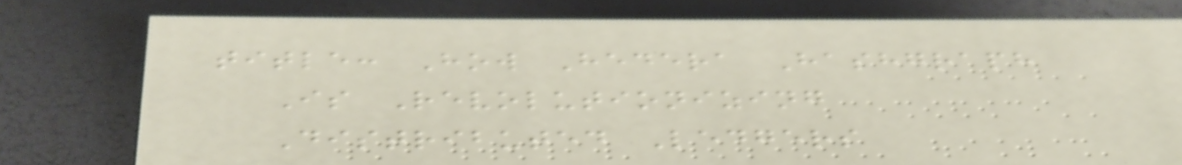title: How Hedera Hashgraph
Is Revolutionizing
Distributed Ledgers
